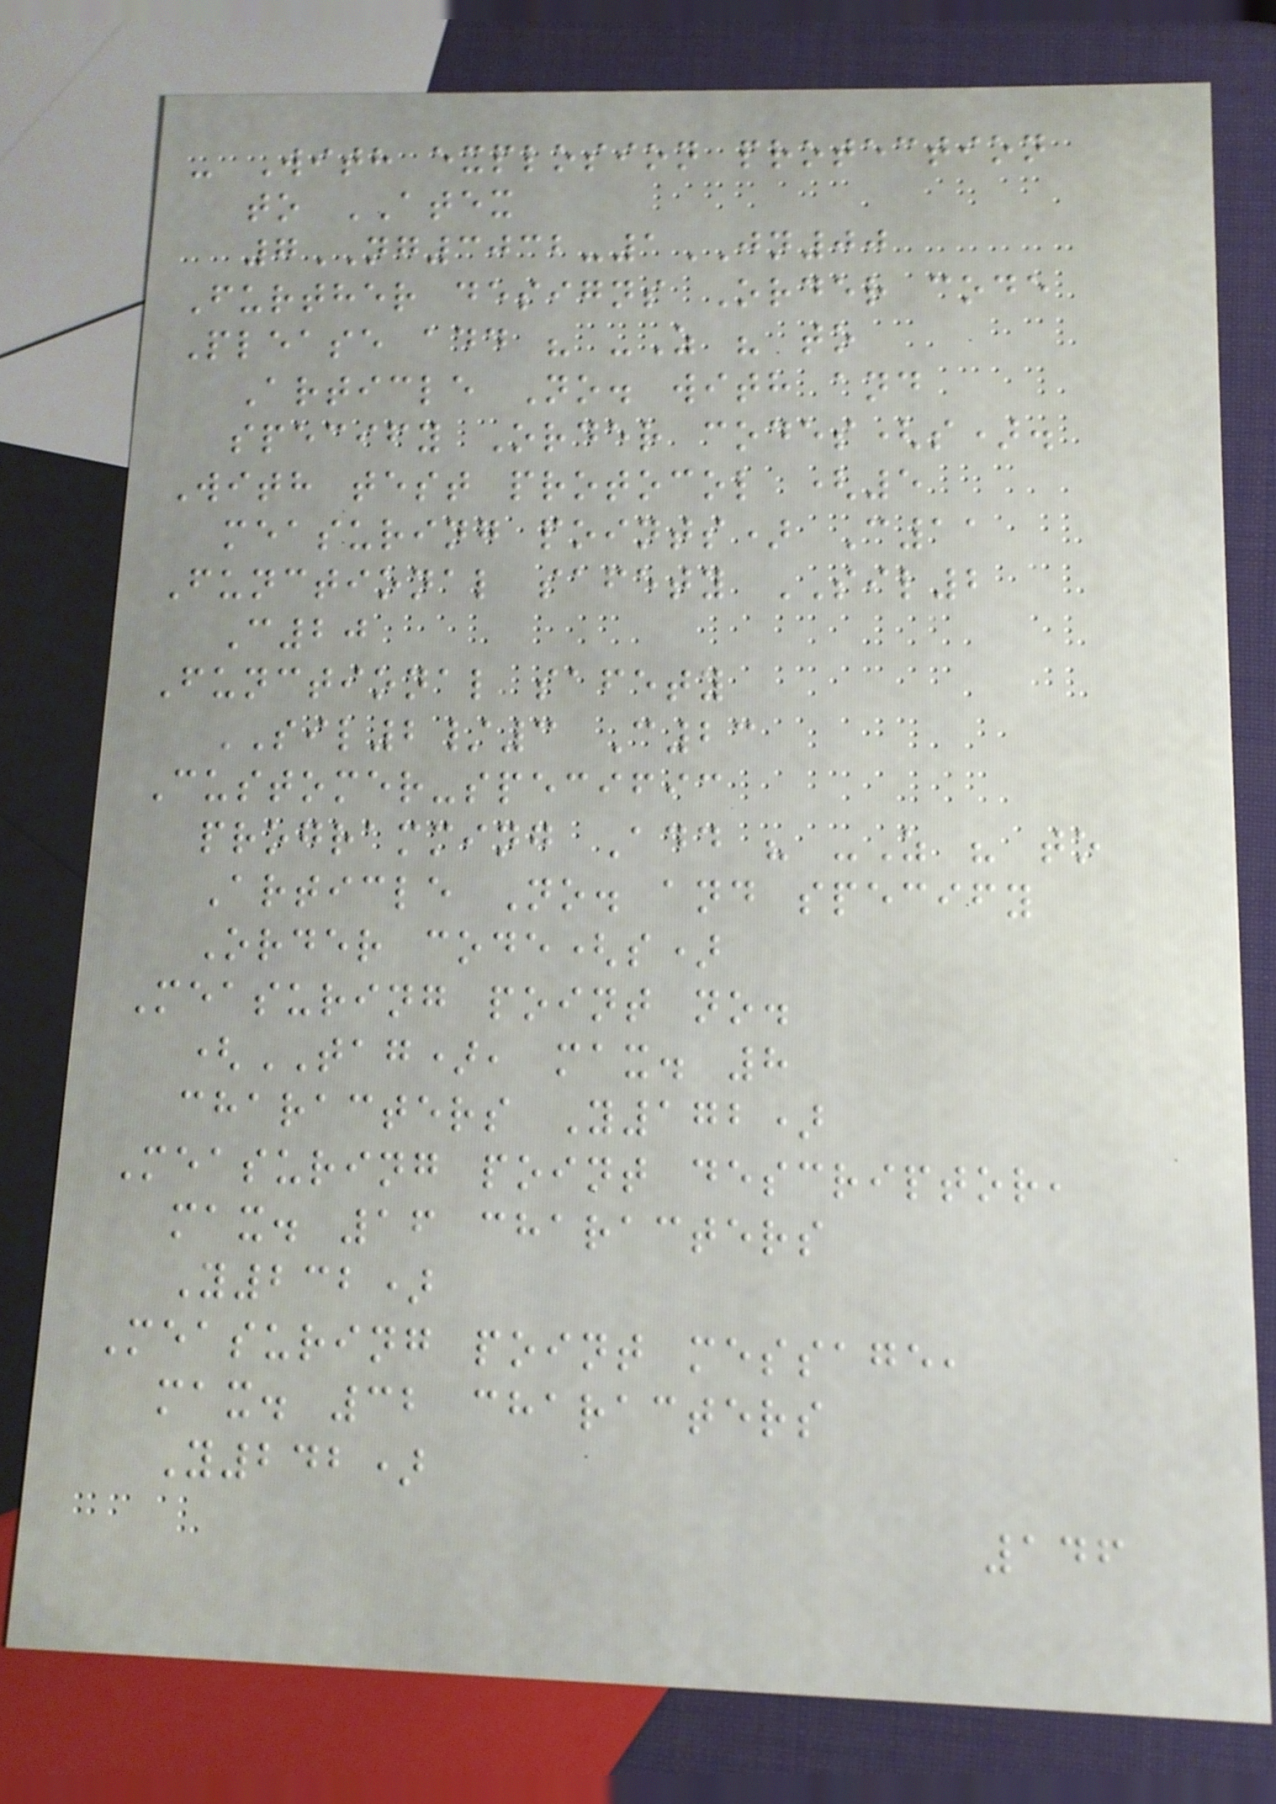- With explosion protection
to ATEX
7NG3032-1JN00
Further designs Order code
Please add " -Z " to
Article No. with and
specify Order codes(s).
With test protocol (5
measuring points) C11
Functional safety SIL2
C20
Functional safety
SIL2/3 C23
Customer-specific
programming Add " -Z " to
Article No. and specify
Order code(s)
Measuring point no.
(TAG), max. 8
characters Y172)
Measuring point descriptor,
max. 16 characters
Y232)
Measuring point message,
max. 32 characters
Y242)
146
